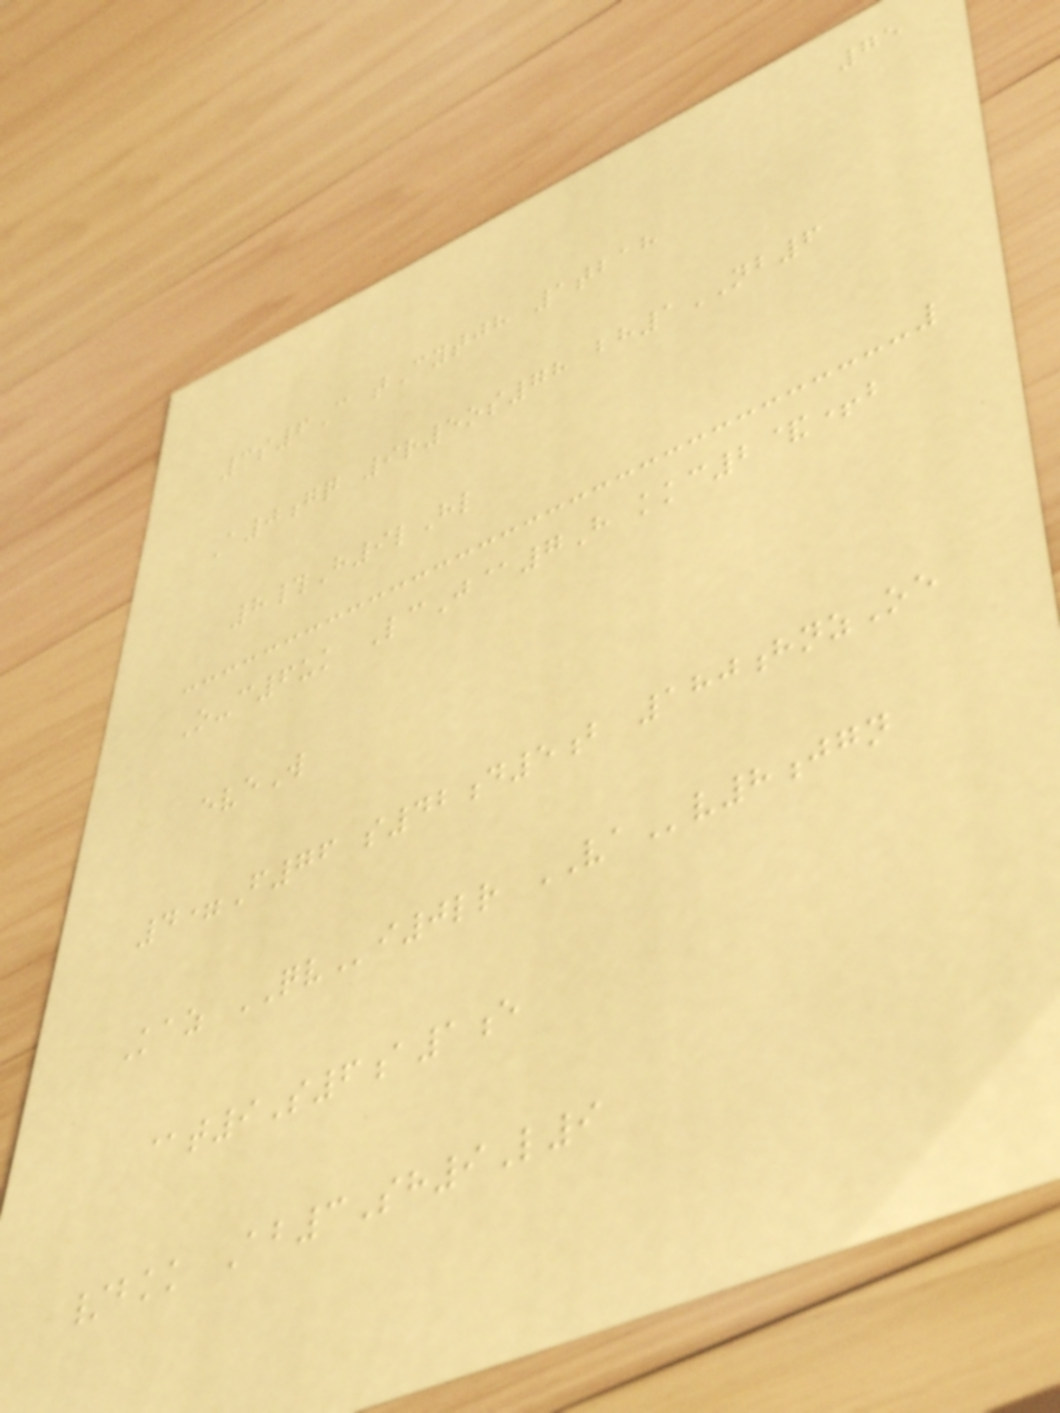75
3s6C tCytjh 1tbah
A0gq 9r5os78 bh1NB6
8#H9lHl
O-c6uk LcJ@7H kkc2&+b
eveW
4=F76 s42d5b 180hnzOe
Kaz QVi0lr VAv8jgn
@t9S6a1e
/bkk Ab3Sh9L9
